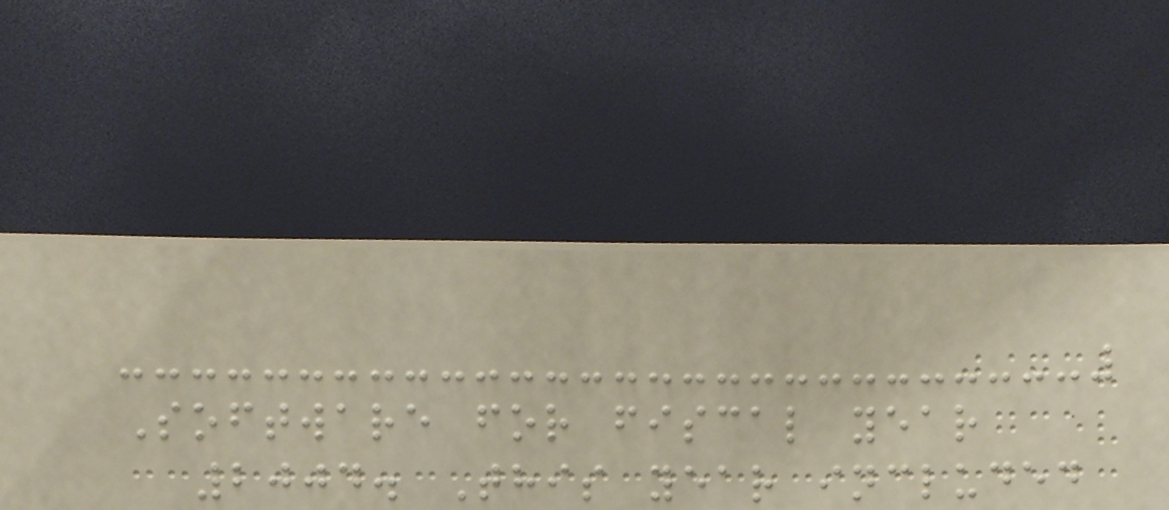Software for fiscal year
2004. This year included
